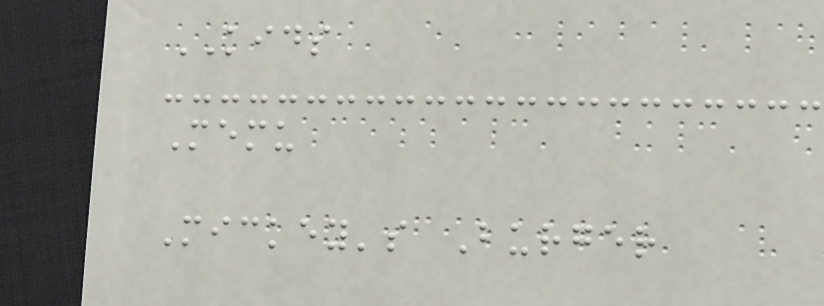KIDS
Memu
Mickey's Burger
